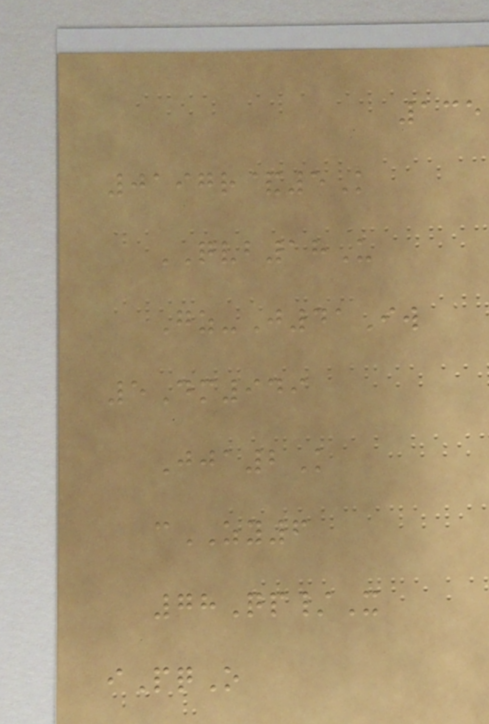135
0197r&5K
QVB18U
Gz-J41Iw
5Dm949
Jja2K
cZY6
78Qp/X
iPqO
